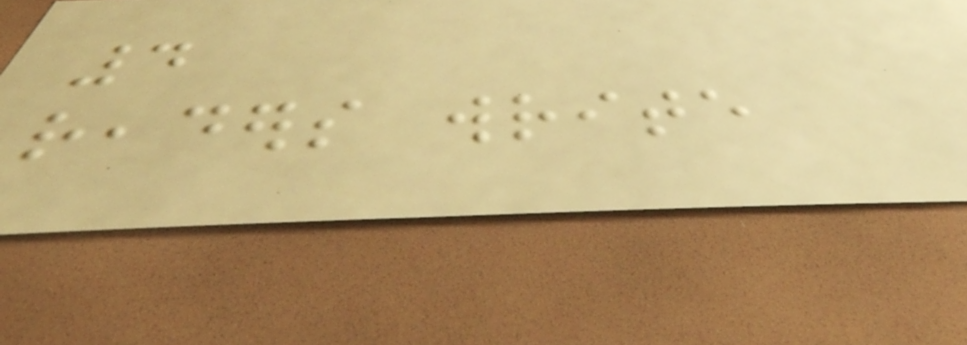4
readers write
